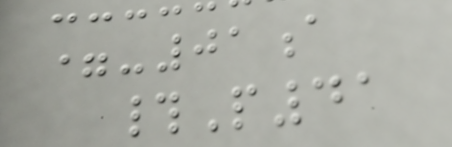=-01a
#P41
